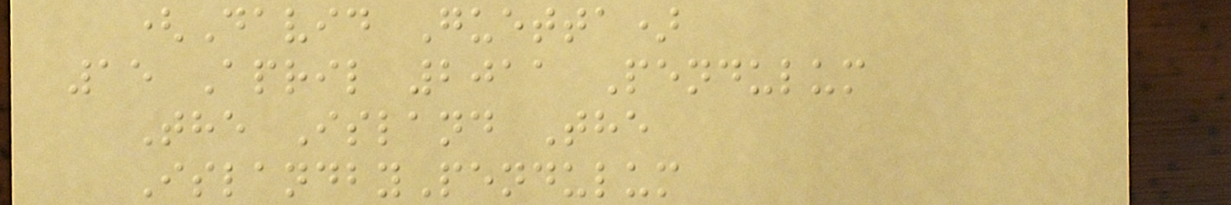(David Guetta)
15 April 2011 Pendulum
The Island The
IslandbyPendulum
